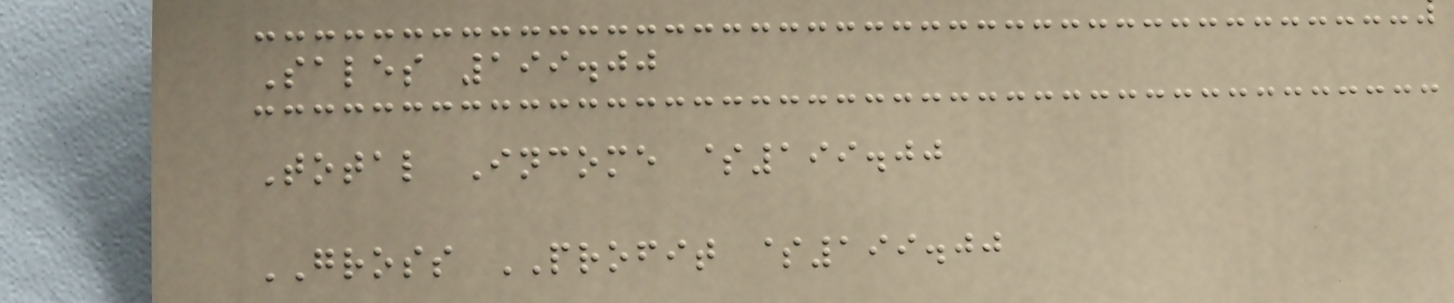Sales 199.00
Total Income $199.00
GROSS PROFIT $199.00
